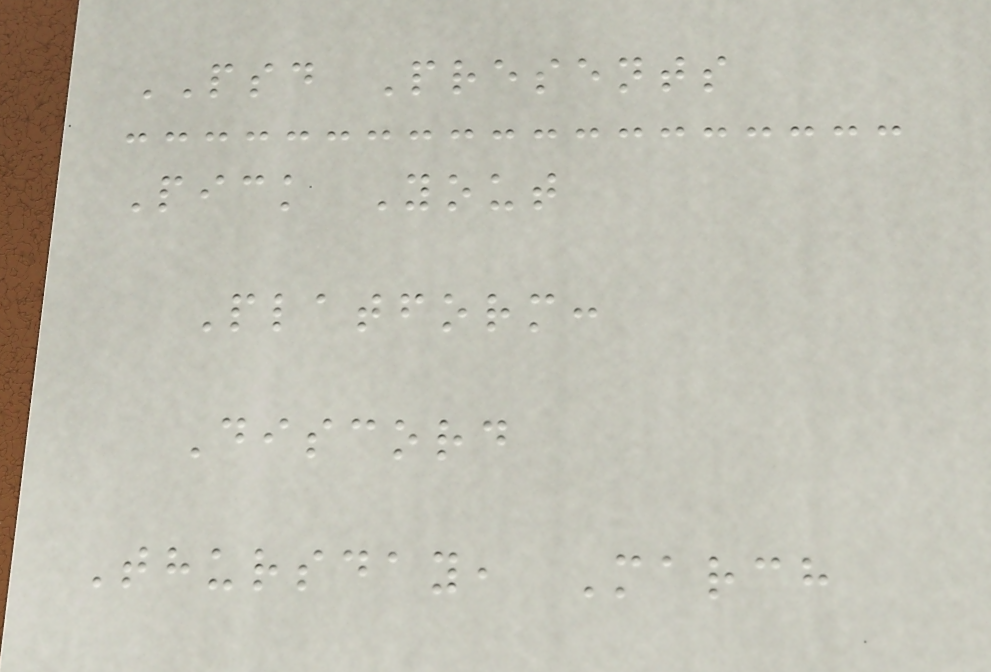PSD Presents
Pick Yout
Platform:
Discord
Thursday, March
